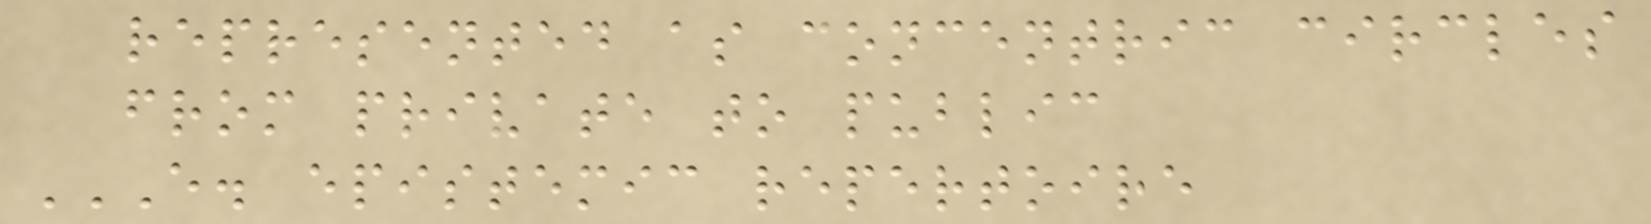represented as concentric circles
from private to public
E. EPISTEMIC REPERTOIRE
